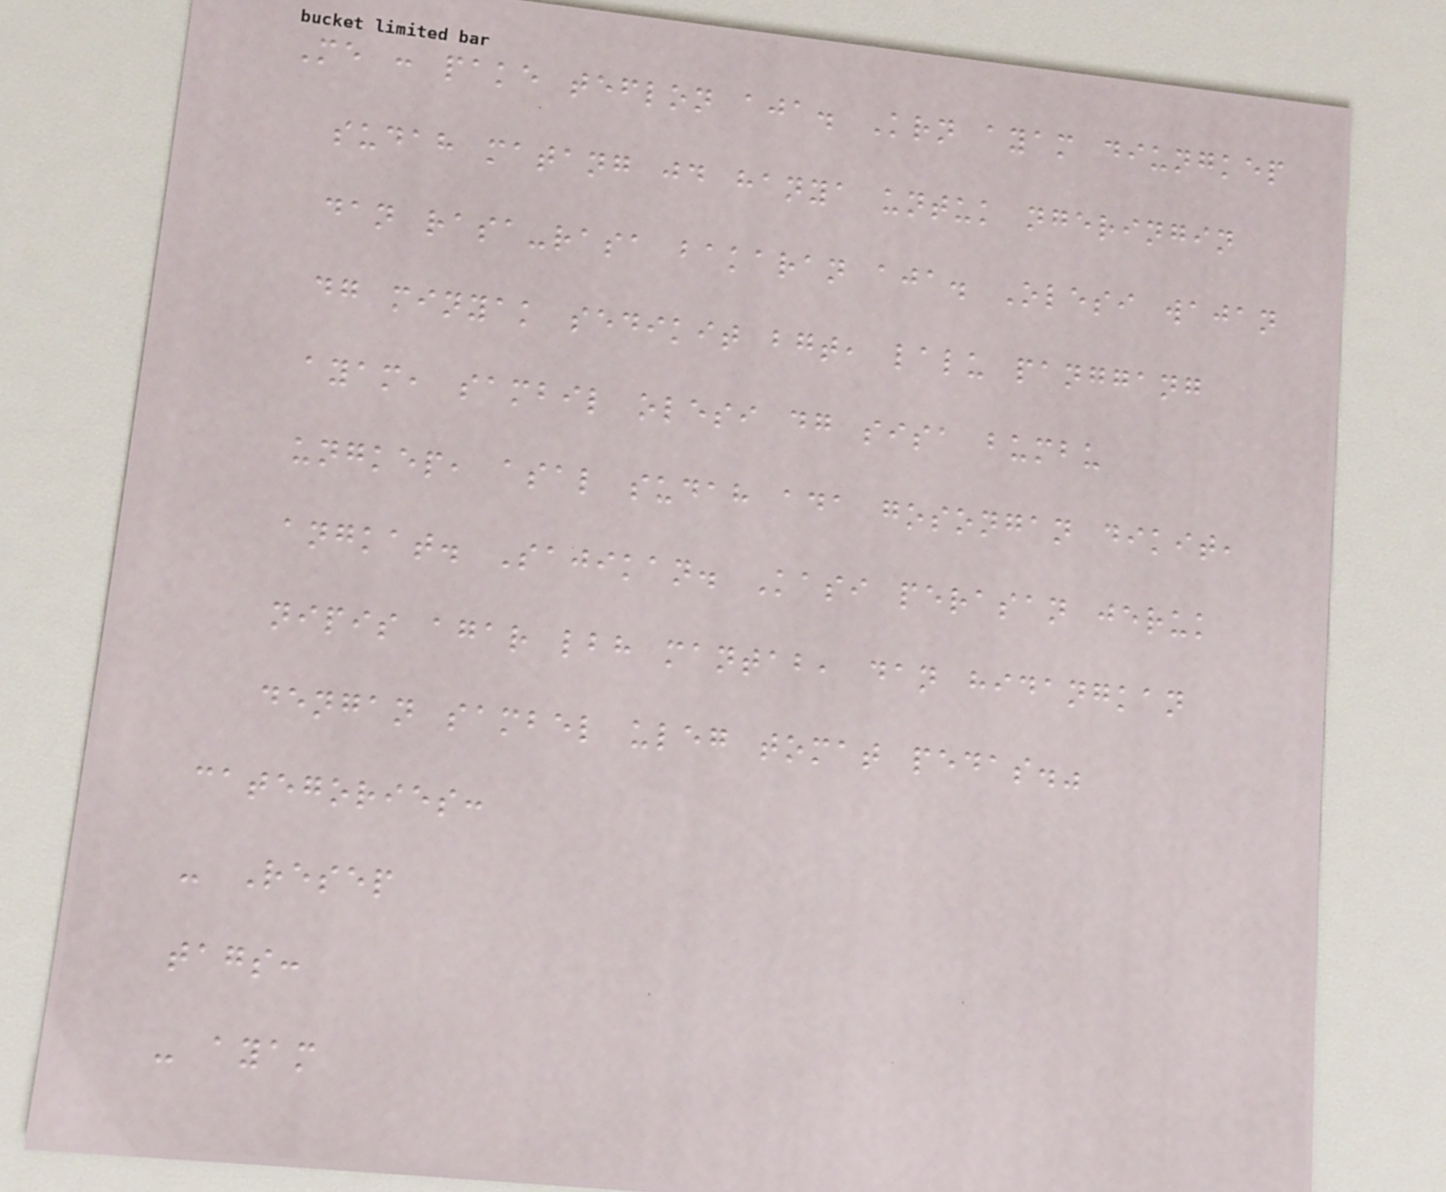Me : pake teflon aja. Krn ayam diungkep
sudah matang jd hanya untuk ngeringin
dan rasa-rasa bakaran aja. Olesi wajan
dg minyak sedikit bgt, lalu panggang
ayam, sambil olesi dg sisa bumbu
ungkep, asal sudah ada gosongan dikit,
angkat. Sajikan. Kasi perasan jeruk
nipis agar lbh mantab, dan hidangkan
dengan sambel uleg tomat pedas."
categories:
- Resep
tags:
- ayam
